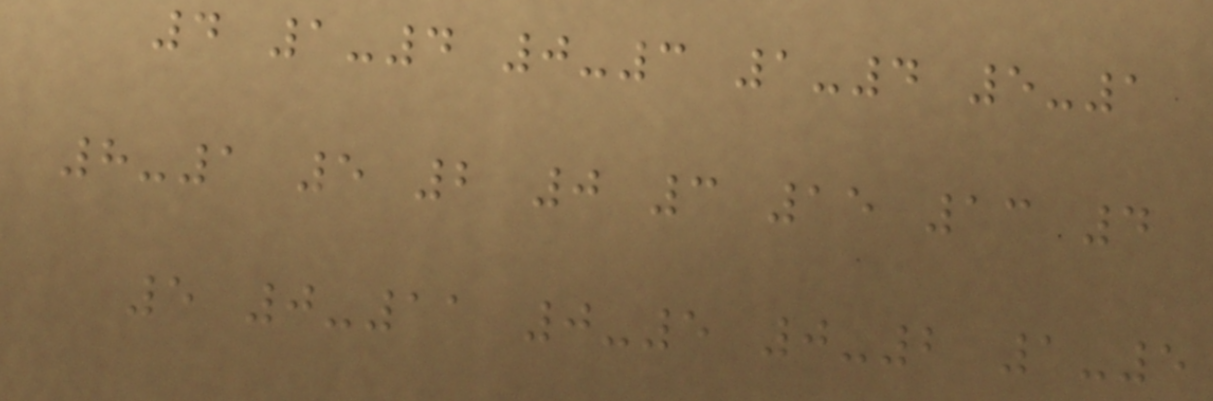4 1-4 0-3 1-4 5-1
8-1 5 2 0 3 15 13 4
5 0-11 0-5 0-2 1-5
